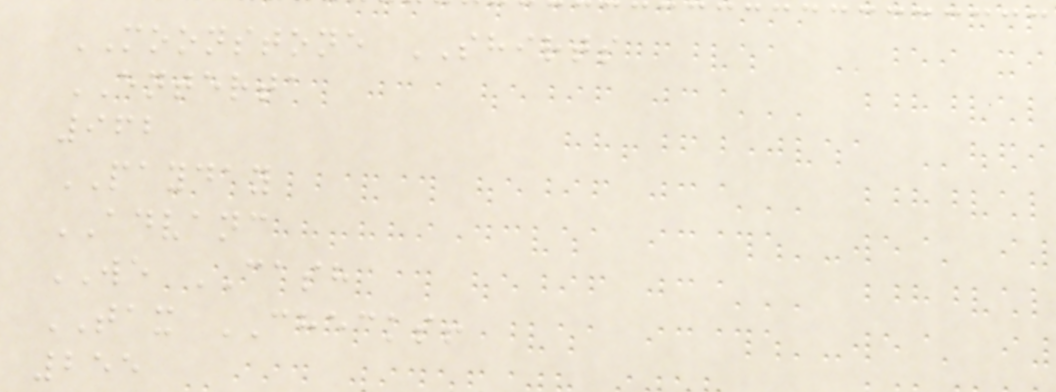MOONSTONE SHIRTS
ENTERTA
962
PAYDAY
ADVANC
WE CASH
TAX CHECKS!
255
